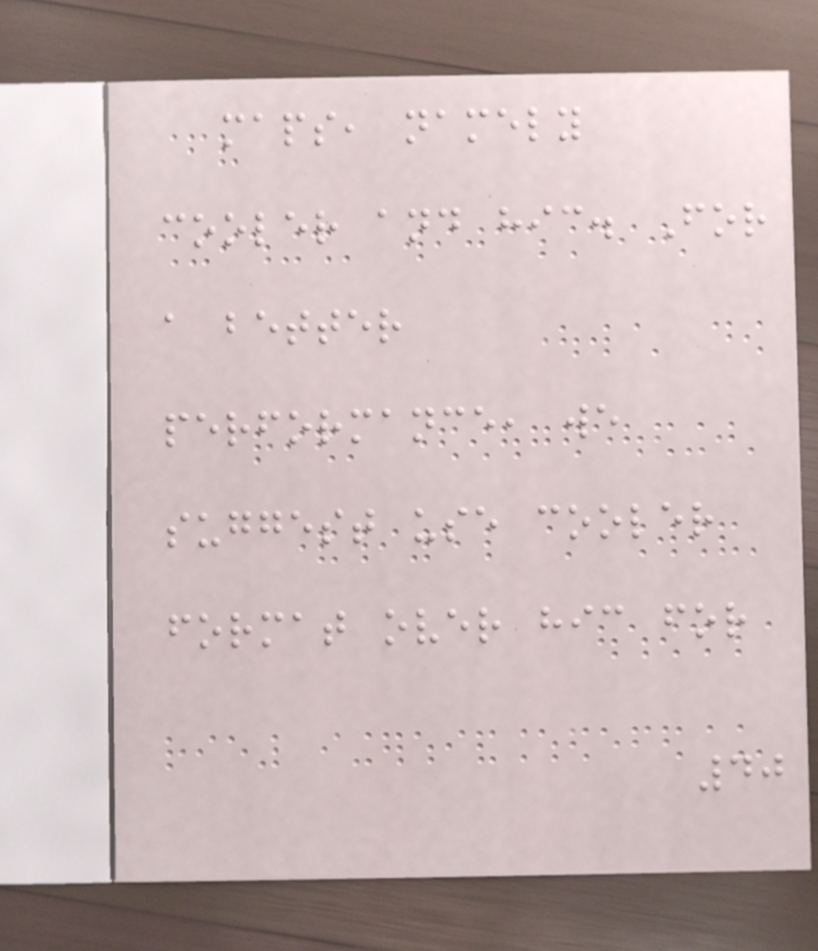maps, namely
cooler and hic. For
a better
performance, we
suggest use cooler
format over hic for
40
